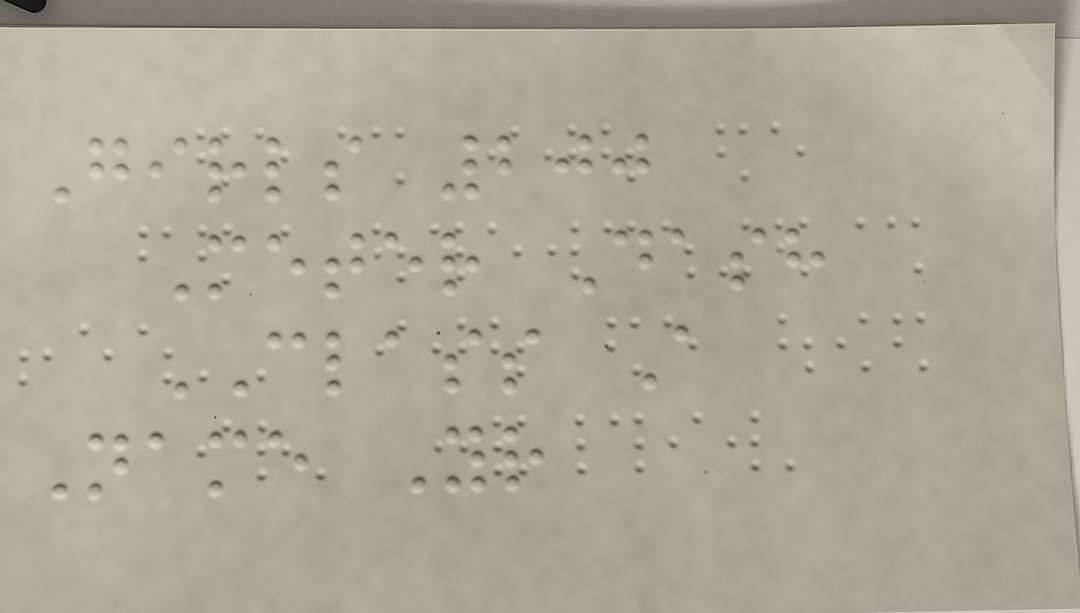Girls 200
Meter Dash
CLASS A
Name Yr
